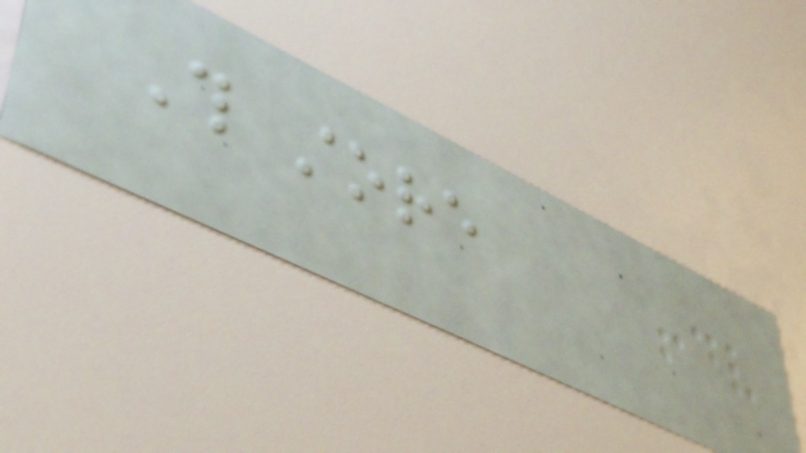This store
